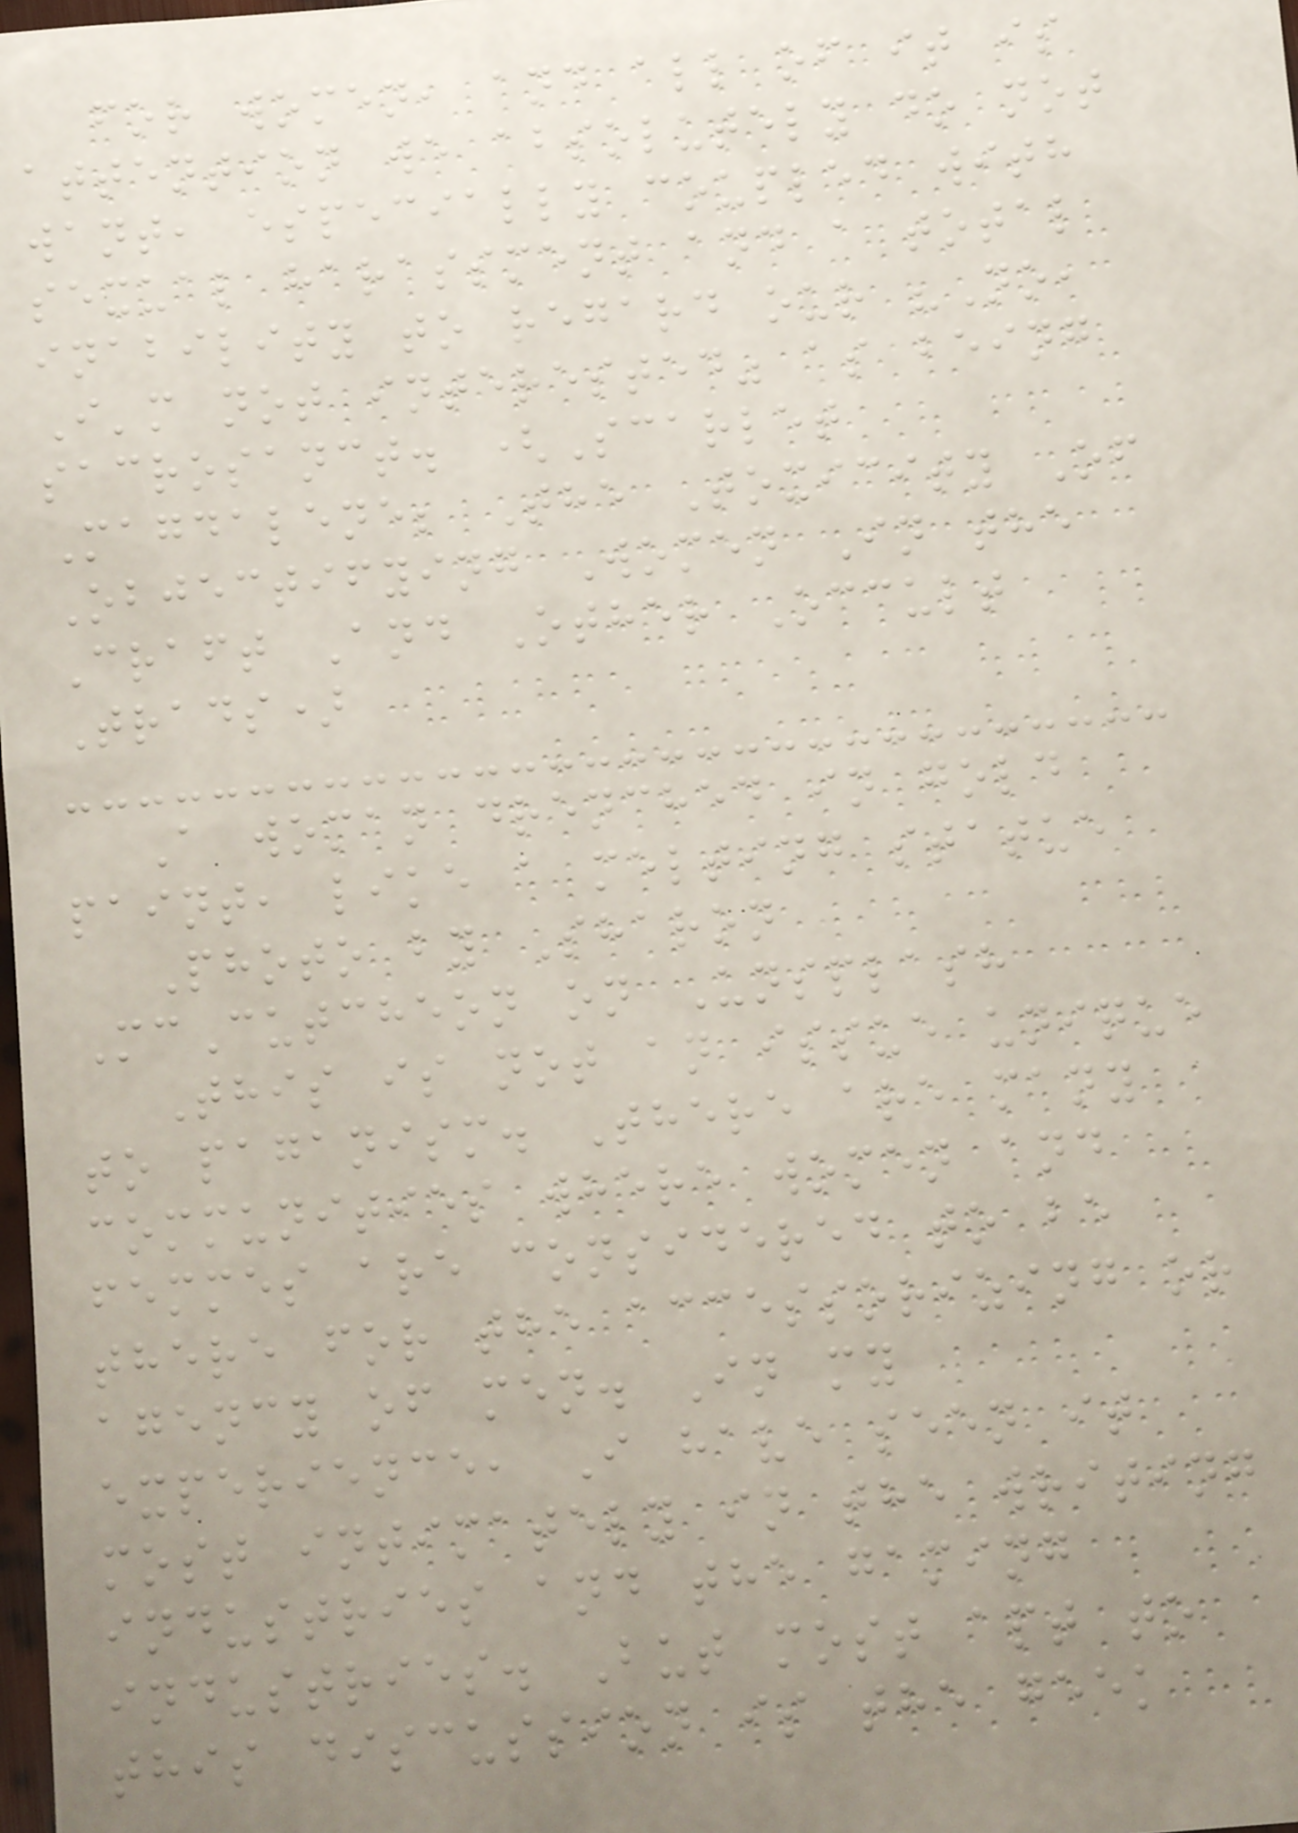for women, and all of it is
attention we absolutely do not
want, especially coupled with
sexual harassment and a total
inability to regard our "No,
I'm not interested" as being
sacrosanct. (Scarlet
Magdalene; The Toxicity Of
Objectifying Women In the
Craft And Other Occult
Trads)
A woman drenched in gold
paint, like a melting statue
Photo by Sharon
McCutcheon on Unsplash
This is not an issue unique
to paganism. There are many
communities where women and
femmes are considered to be
there for the accessorizing or
agency of men. In my
experience, I have seen it
most intimately in the writing
industries and the gaming
industries. But most apt to
this discussion is the geek
